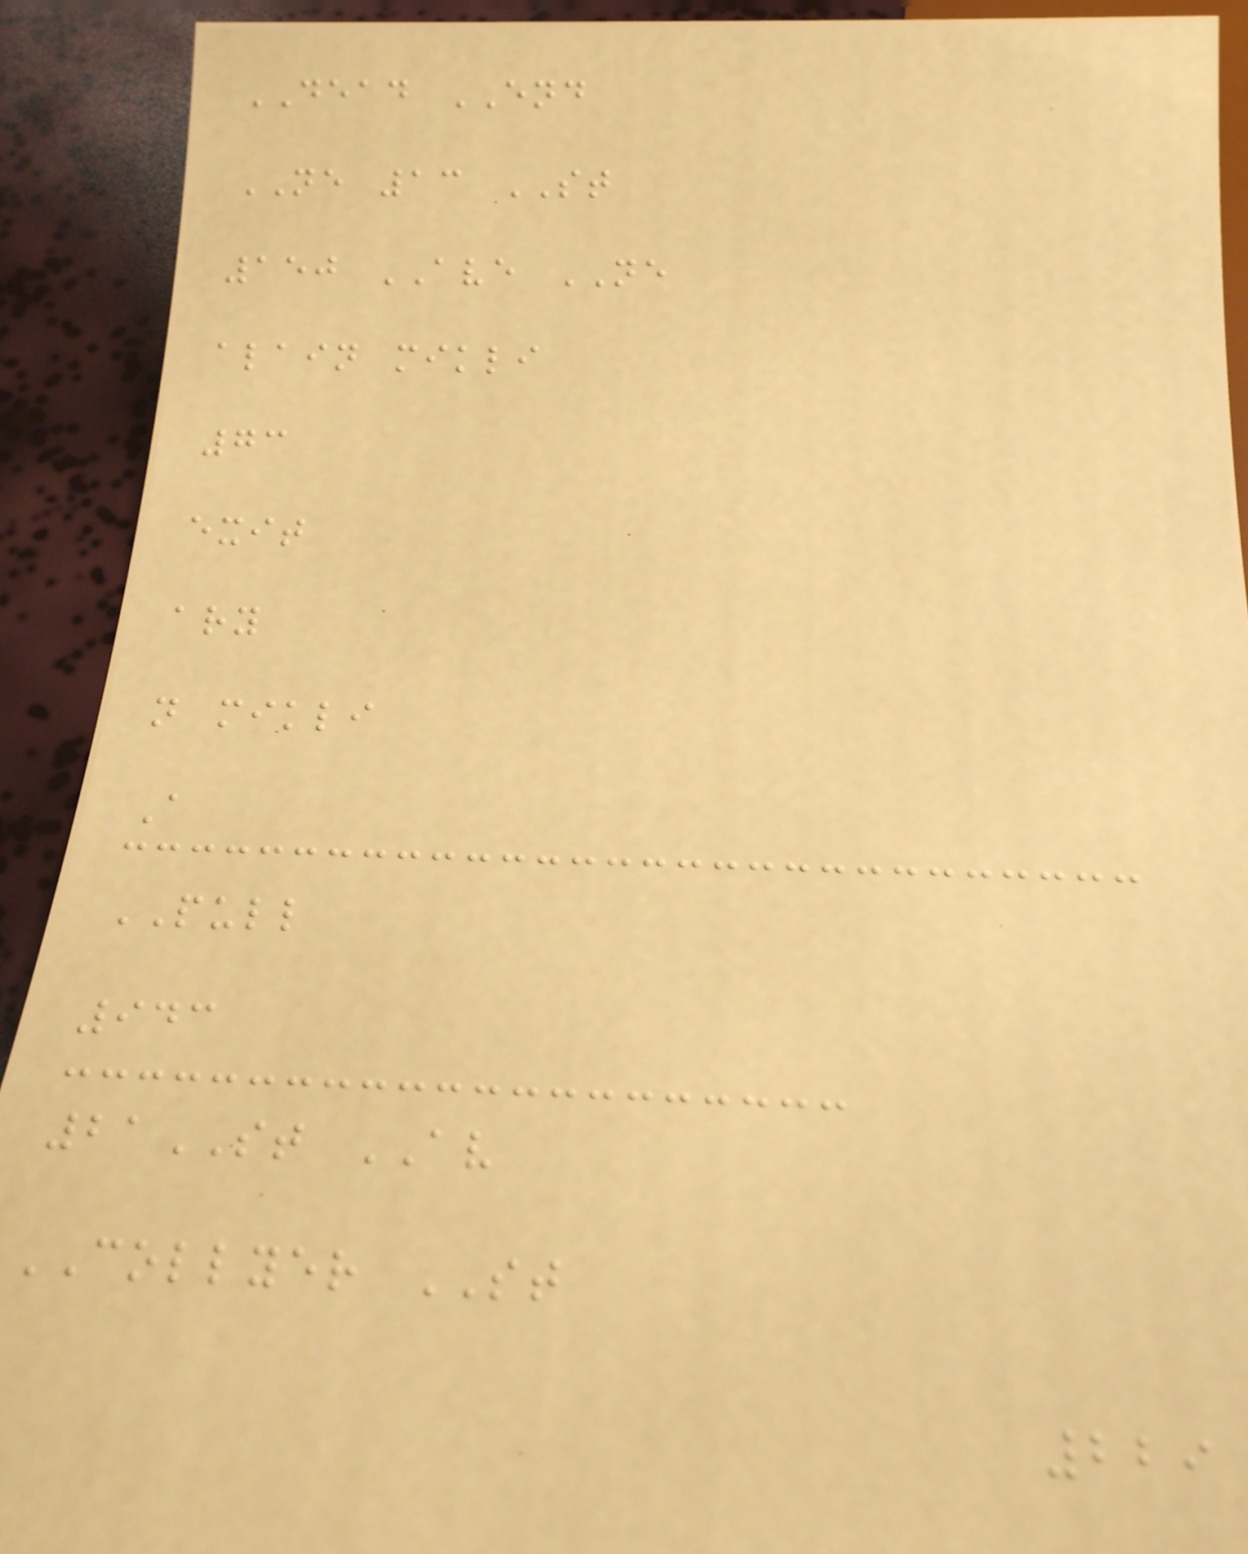DEAD END
NE 13 ST
150 AVE NE
alain mikli
73
exit
ary
n mikli
A
PULL
943
21ST AV
COLLYER ST
229
